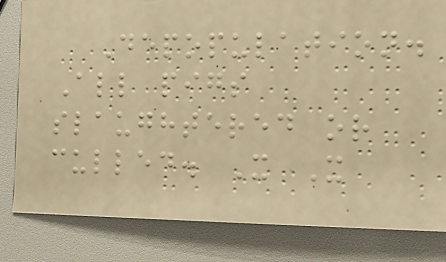Depopulation.
All pigs
slaughtered or
culled. X X
